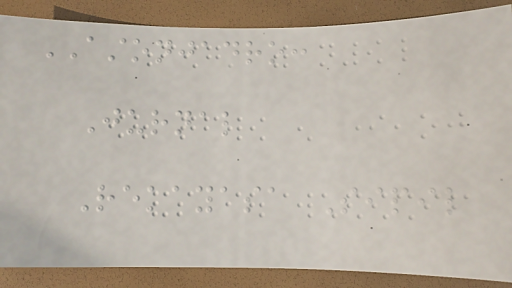ASTONJADRO:
Jurnal
Rekayasa Sipil
